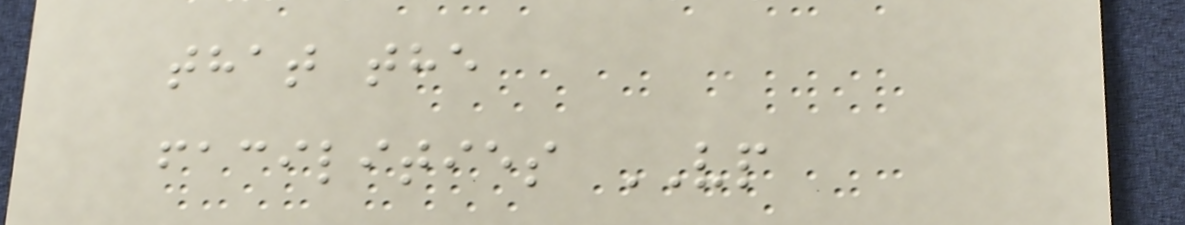that the
facilities VP
